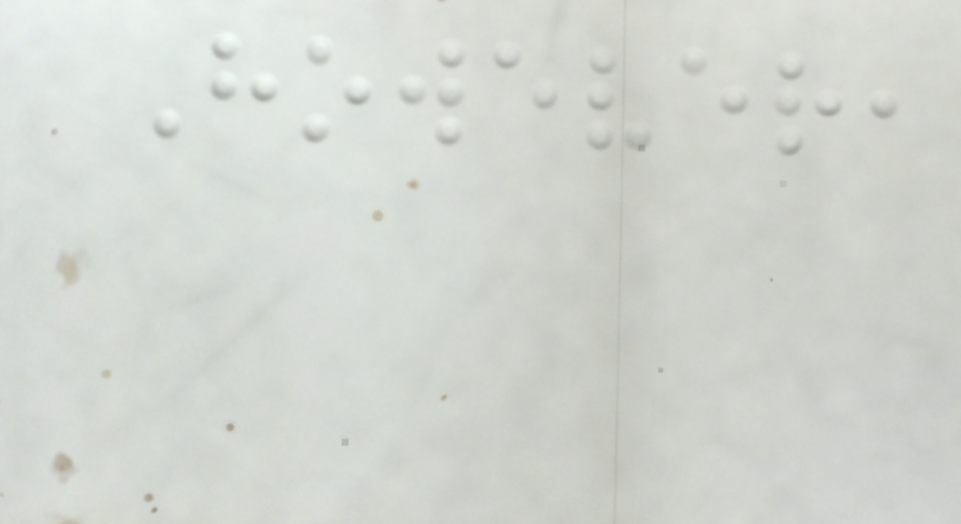However,
